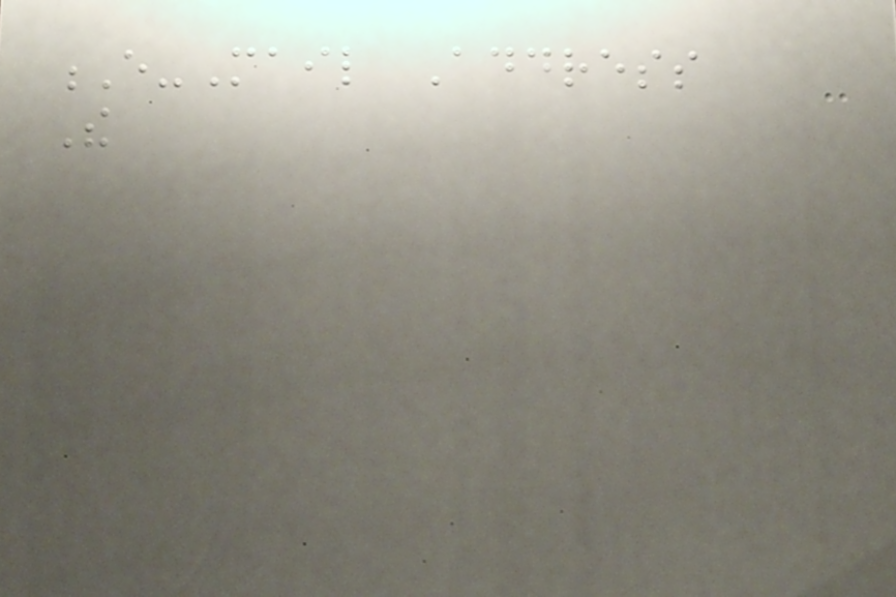E-Mail Address
The
